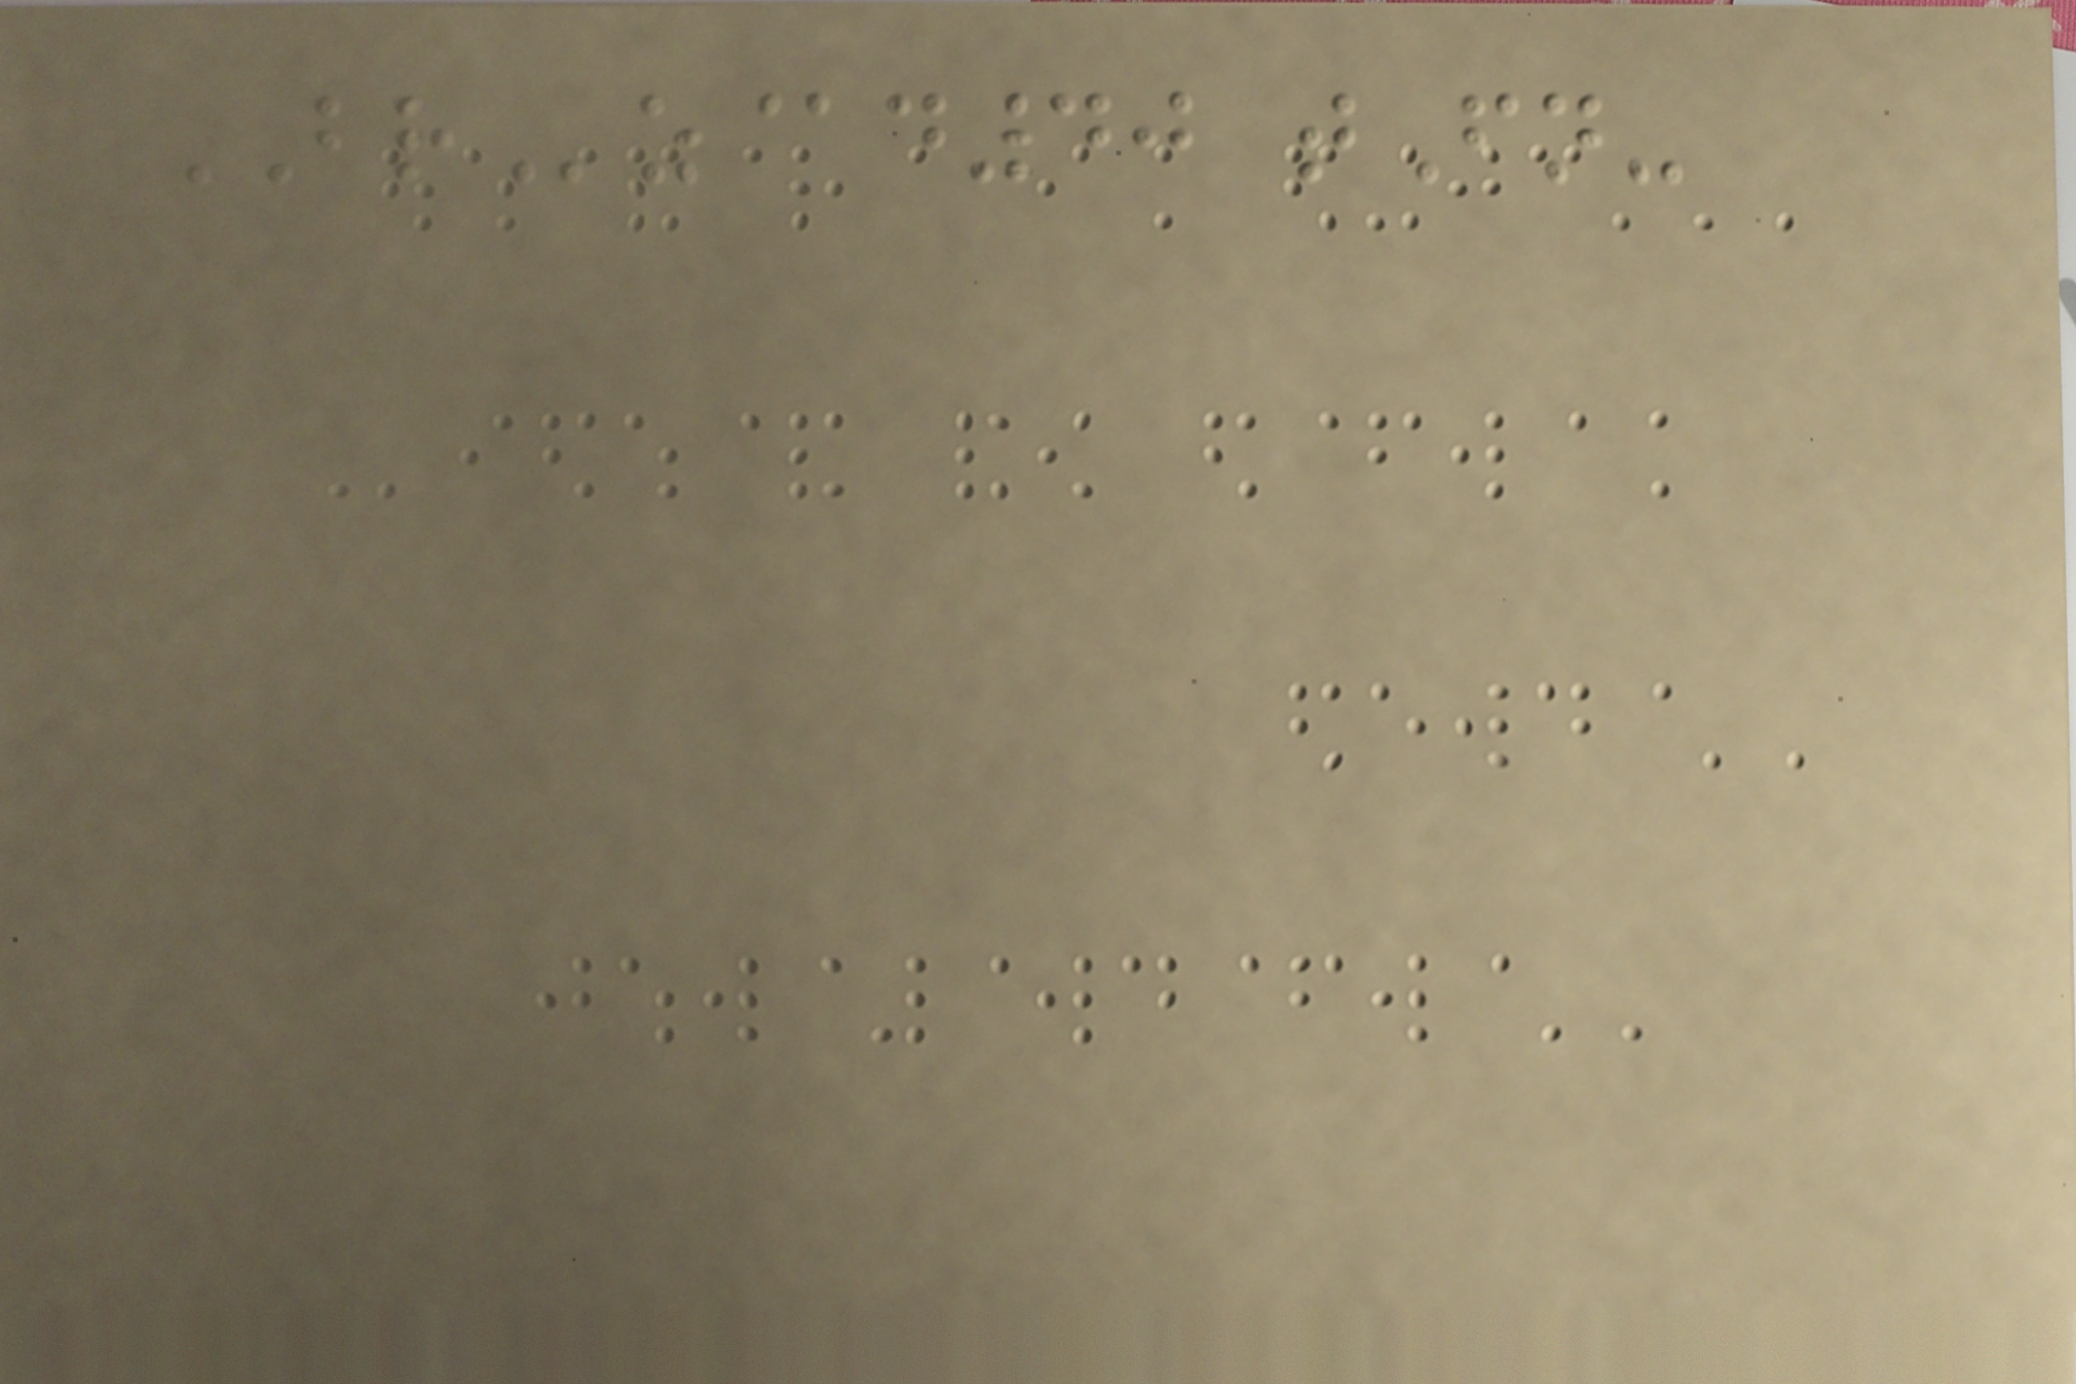BRz@d40 tFn-
